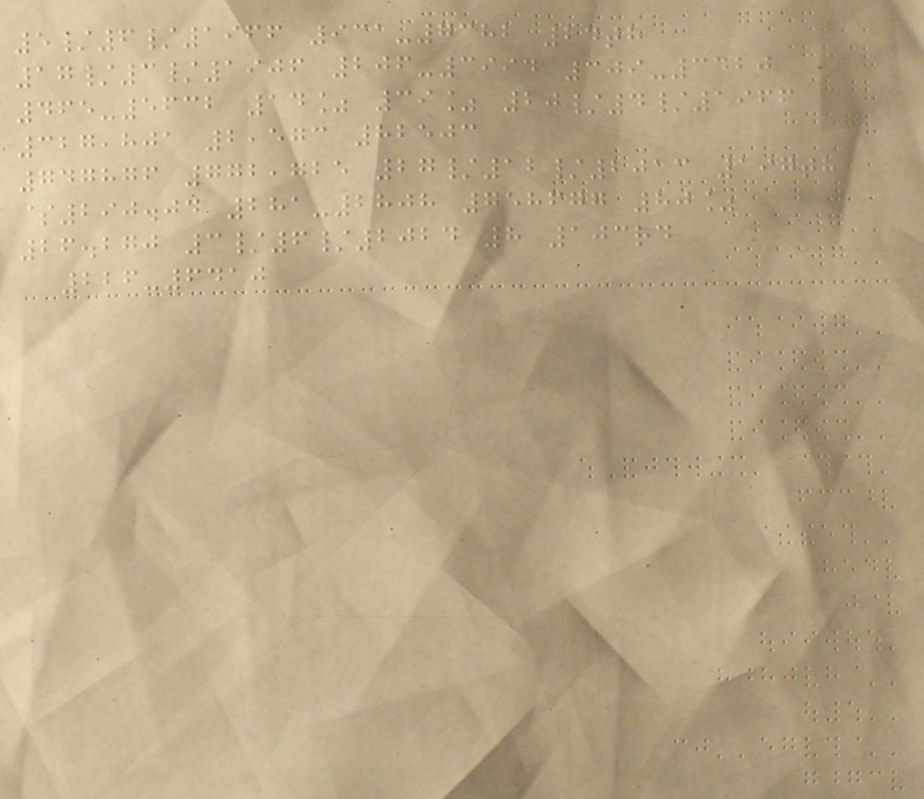5/6/1966 931-7382 24th
17/3/1906 206-3994 309-3420
465-5632 14% 39% 20/4/1966
327,801 2,573 82503
747876 772,725 27/12/2013 197th
$290.04 281-2808 758677 80%
26.270 3/6/2024 8 103rd
226-6410
